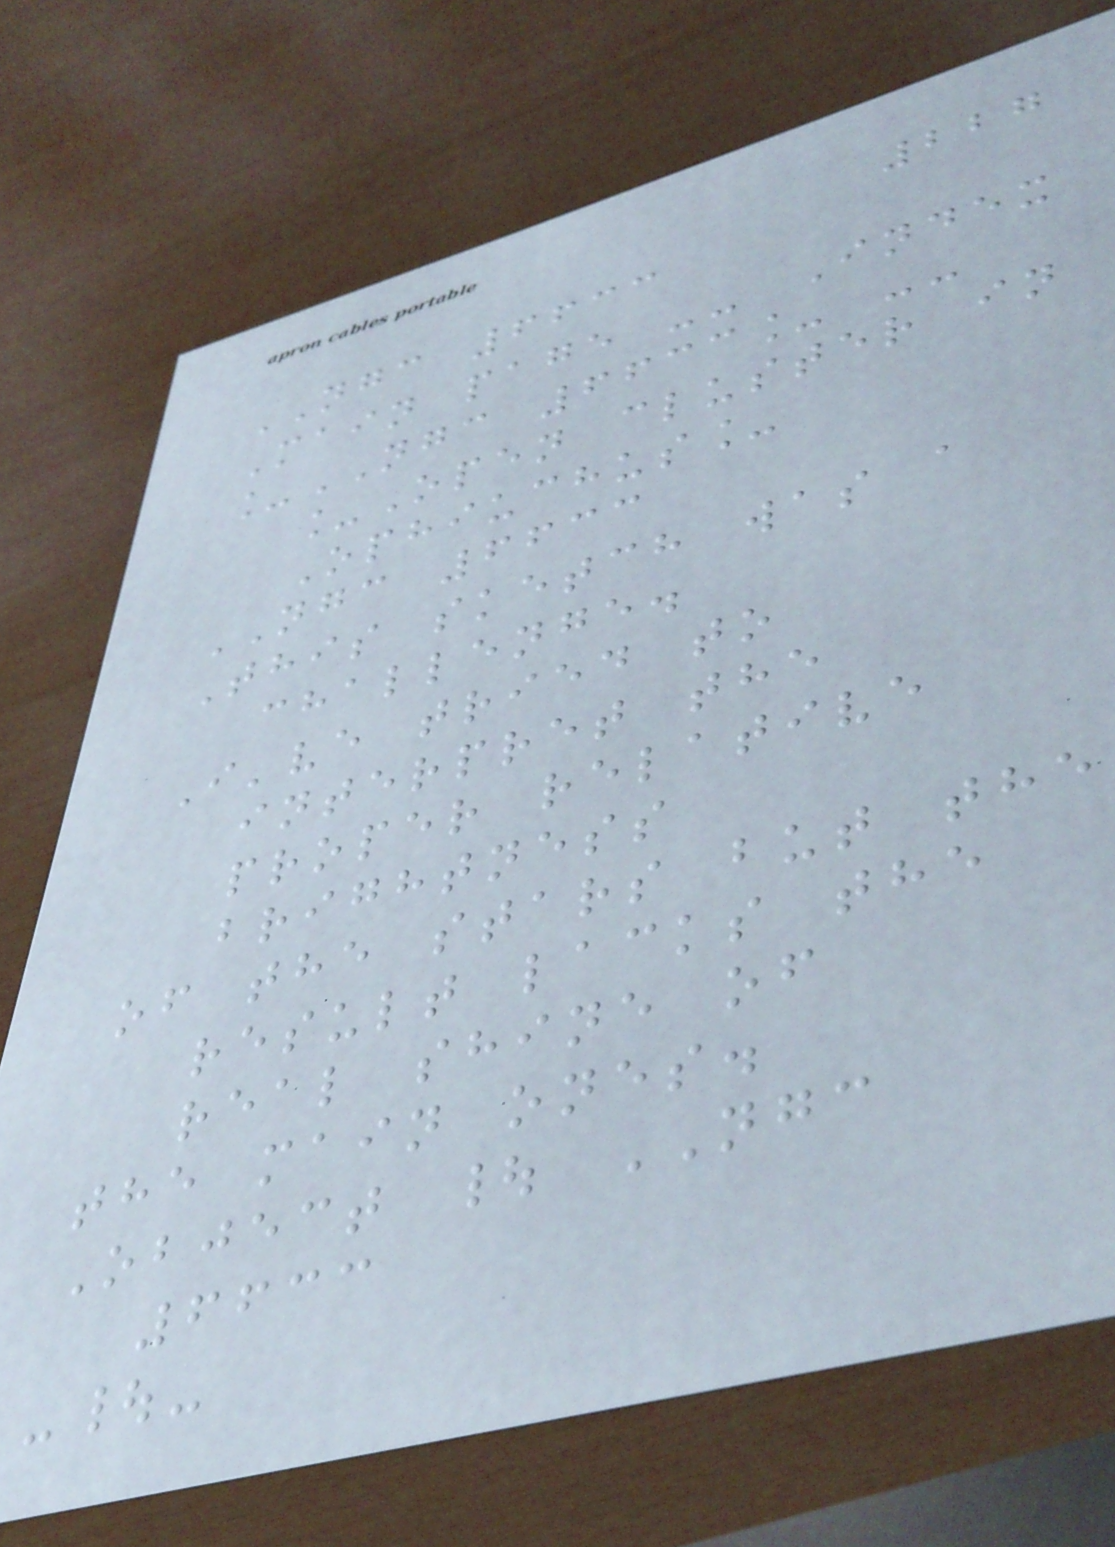227
NGC 6633
Main page -- Index
_NGC 6633_ --
_Open cluster in
Ophiuchus_
NGC 6633
This sketch was a
challenge.
I've tried to
interpret the
proper relative
brightness
of the stars but the
result lacks the
real shine of
the main ones.
Object | NGC
6633
-|-
